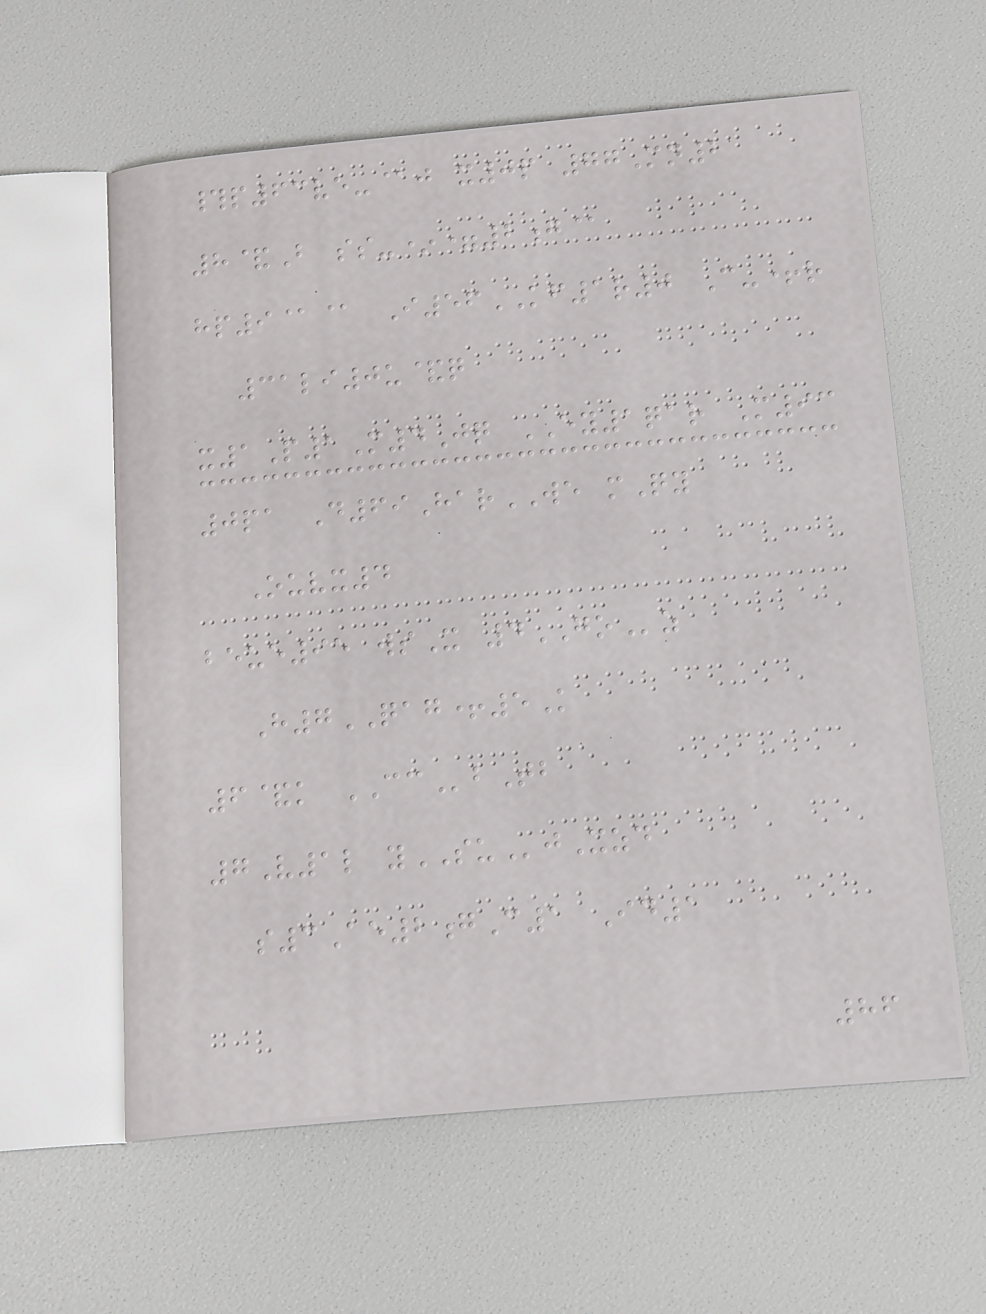#p63ve-@j x0p 77Mn2
8&B ss-*=2g@
hp9@@ I56KF1r0 C-+r
31li0u&q
x1P1M4Jq EY1qar M93
0pa D69HarWE mQy
Ouvx4
beue95 wsX 4GOz
H7QAG+5K
6&k CCbTb
7V1l ySUjXzd
s3Ae2gC1 Id1
86
